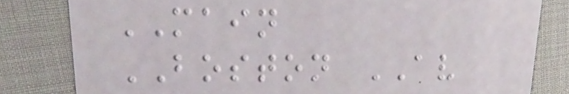MAIN
BOSTON AV
